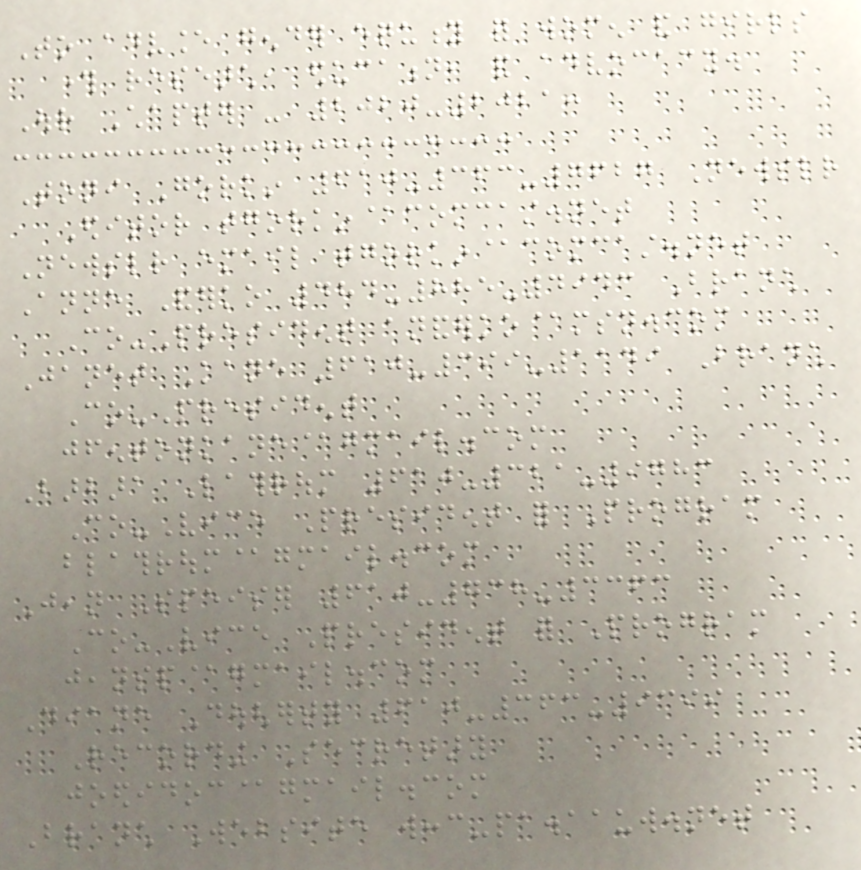To advance gender equity for women and girls
through research, education, and advocacy.
Our Chapter - 2020-2021:
Toni Gorkin 610-363-7627 Newsletter
Editor tgorkin@comcast.net
Newsletter email tgorkin@comcast.net
Anne Anderko 484-885-4943 Branch
Co-President ananderko@msn.com
Janet Kane 610-399-1149 Branch
Co-President
jfentonkane@gmail.com
Barbara Lathroum 610-321-9783
Co-Vice President for Program
blathroum@gmail.com
Jean Speiser 610-738-3363
Co-Vice President for Program
jeansp@gmail.com
Diane Dougherty 610-363-9399
Recording Secretary
joedidoc@gmail.com
Branch Website wccc-pa.aauw.net
